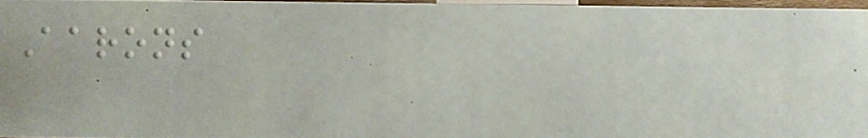Aarons
